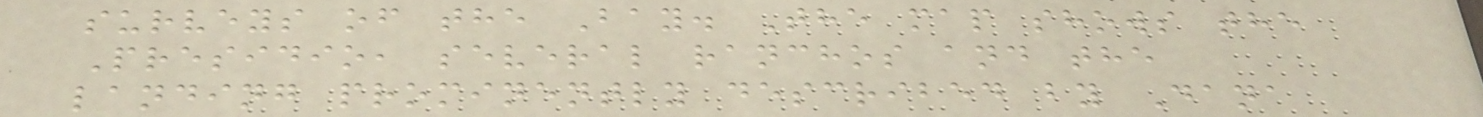surveys of the Bay. The map shows the
Presidio, several ranchos and the
landing prominently described by Dana
